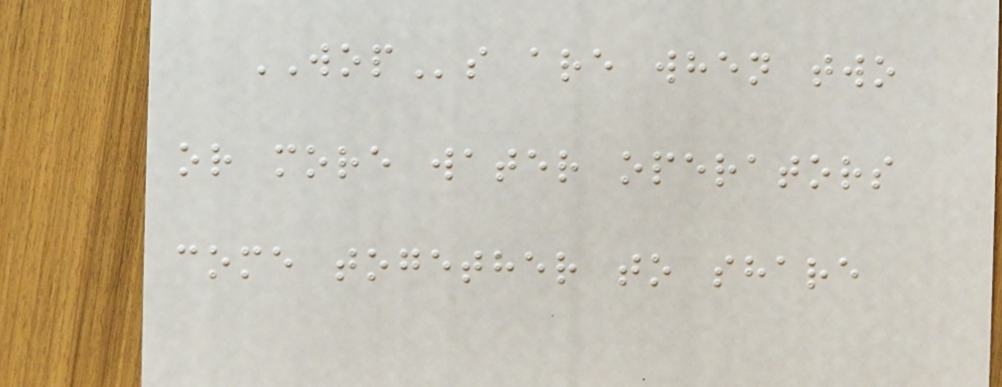WOPs are when two
or more water operators
come together to share
